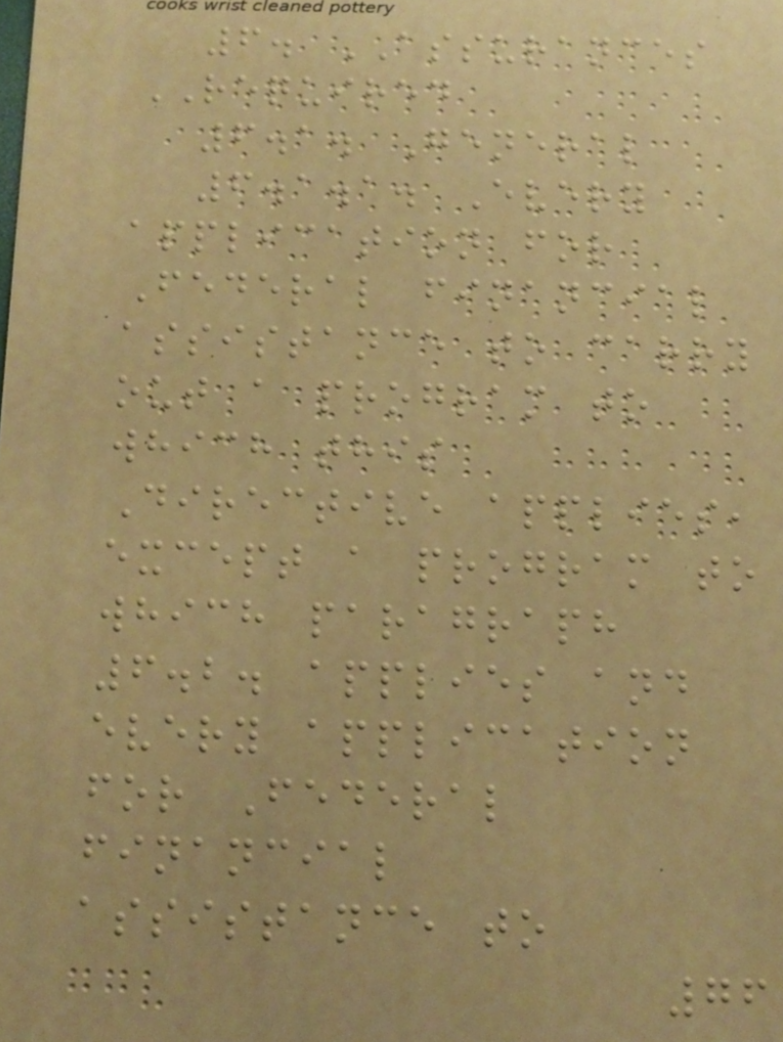6. ASSURANCES
REQUIRED
6.1. General
6.1.1. Every
application for
Federal financial
assistance to carry
out a program to
which this
Directive applies,
except a program to
which paragraph
6.2. applies and
every application
for Federal
financial
assistance to
76
